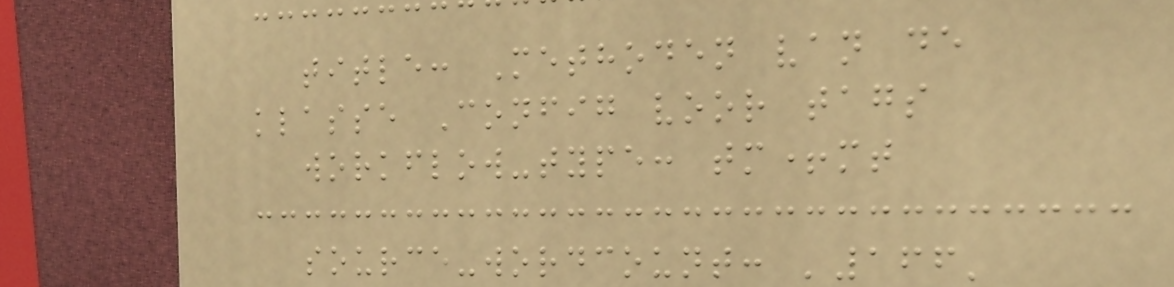title: Methoden van de
klasse Config voor tags
workflow-type: tm+mt
source-wordcount: '166'
